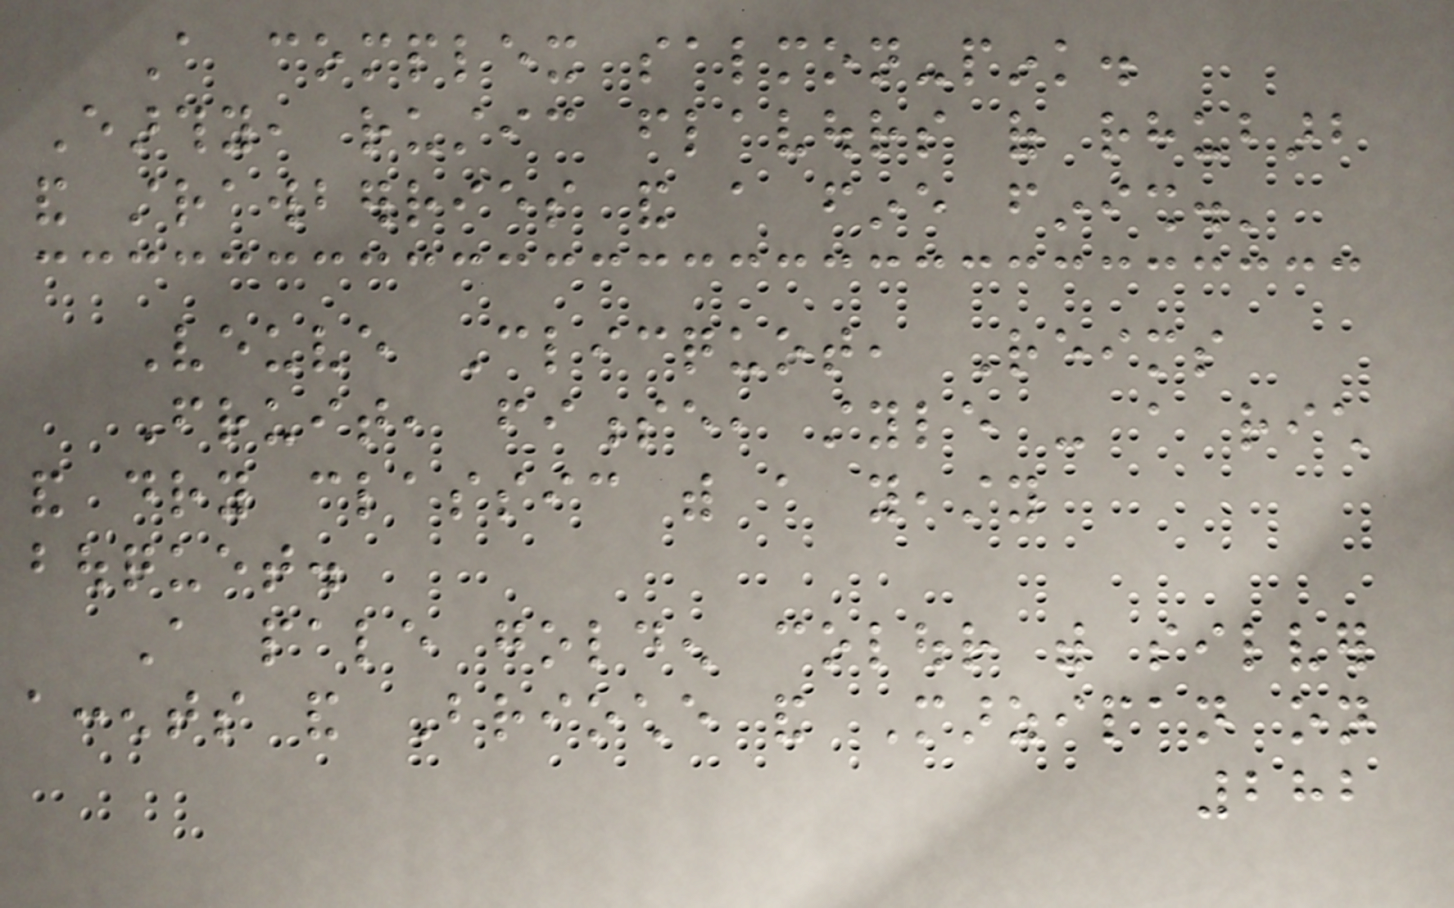A complex salmon-pink.
Earthy, rustic flavours of rhubarb
and strawberries and a fine finish.'
Veuve Clicquot, Reims
Fruit, finesse, style - a rich
and dry classic with a yeasty
bouquet.
A pale golden colour with silver
accents and Brioche and Marzipan on
282
